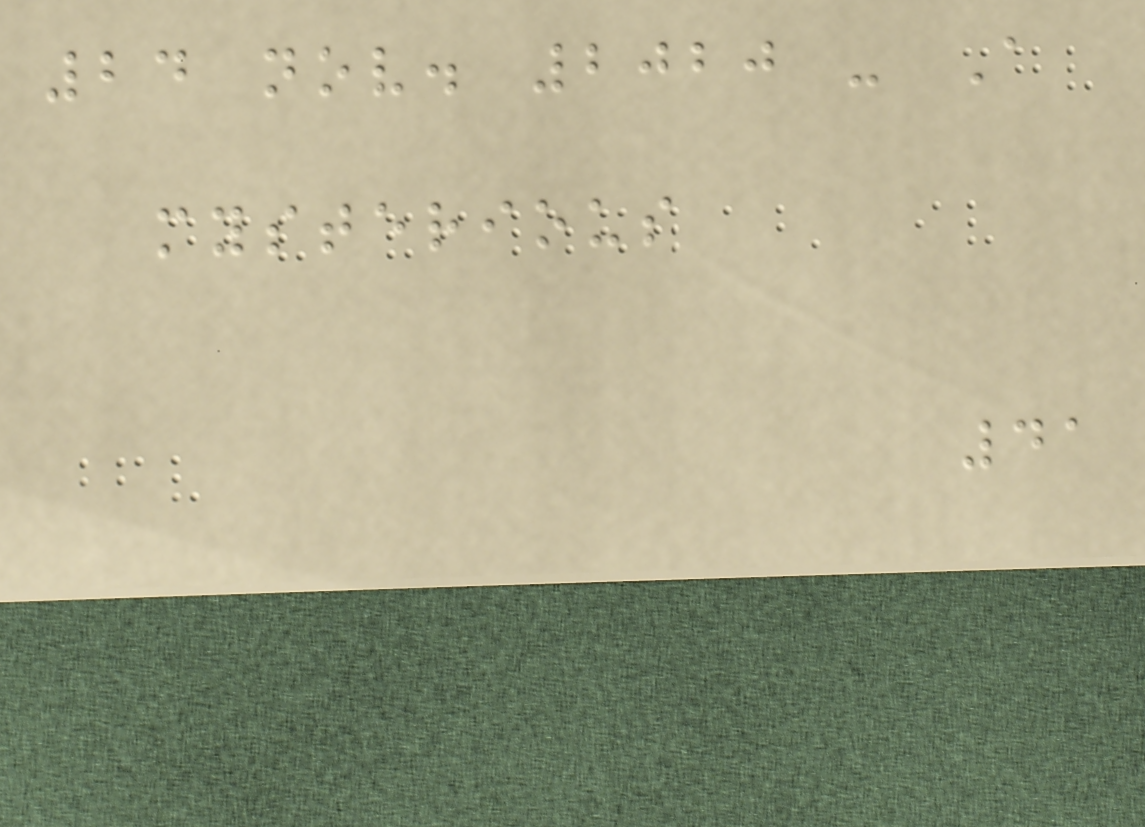24 nov. 2020 - A
mysterious
41
